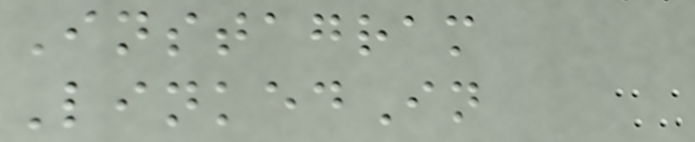Instagram
LinkedIn
